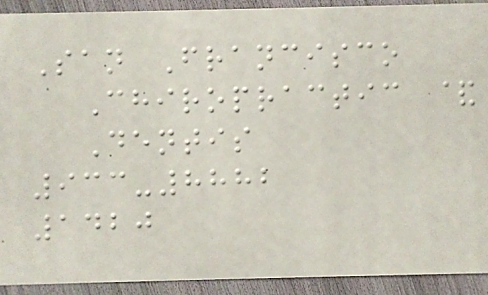San Francisco
Chiropractic &
Dentis
933-8882
1420
